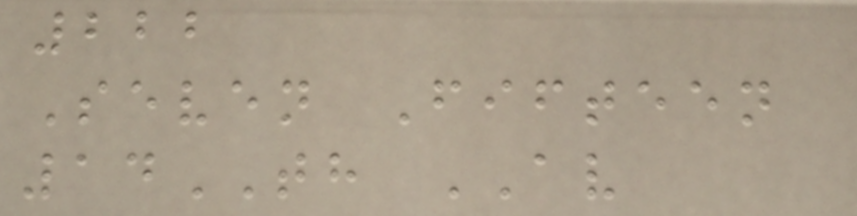222
Seven Fifteen
14TH AV
